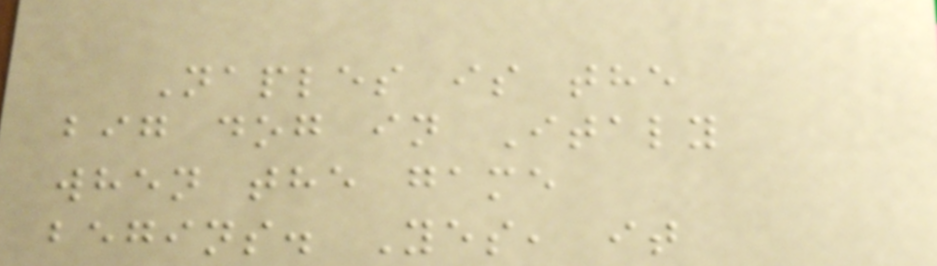Naples is the
big dog in Italy
when the game
begins. Yes, it
